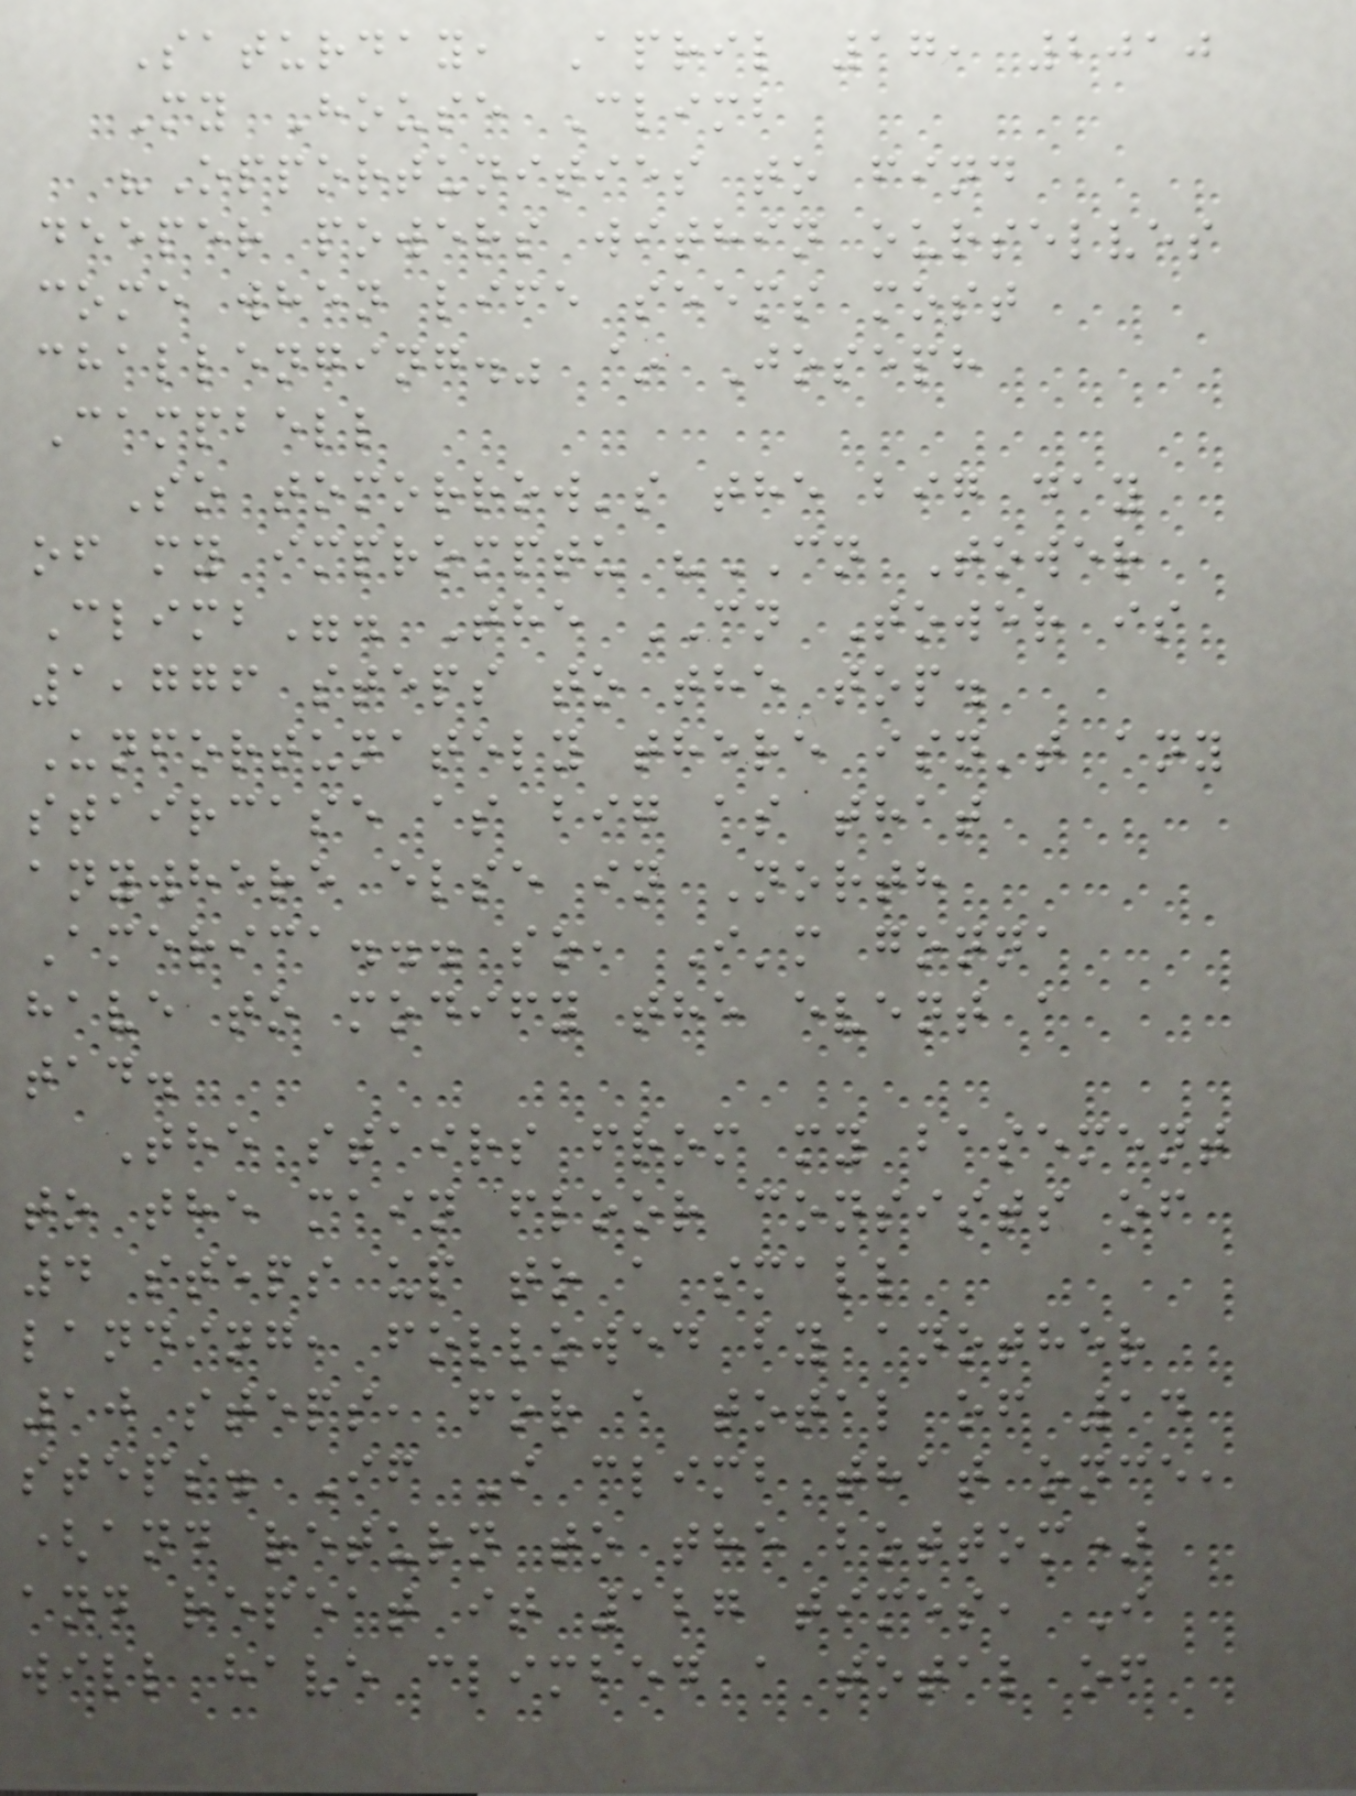Saturday, April 17, 2010
My House Climb
"Opportunities to find
deeper powers within ourselves
come when life seems most
challenging." ~ Joseph
Campbell
So tomorrow's the big day
of my impromptu "CN Tower
Climb". The CN Tower is
1,776 steps to the top.
Unfortunately there isn't any
staircase as big as that
anywhere else in North
America... so, I'm gonna
have to modify the event a
tad.
The stairs from my basement
to the main floor consists of
4 steps up to a small
landing, followed by another
10 steps, for a total of 14
steps. If I climb that once,
(and return to the bottom)
and repeat it 127 times, I
will have climbed a total of
